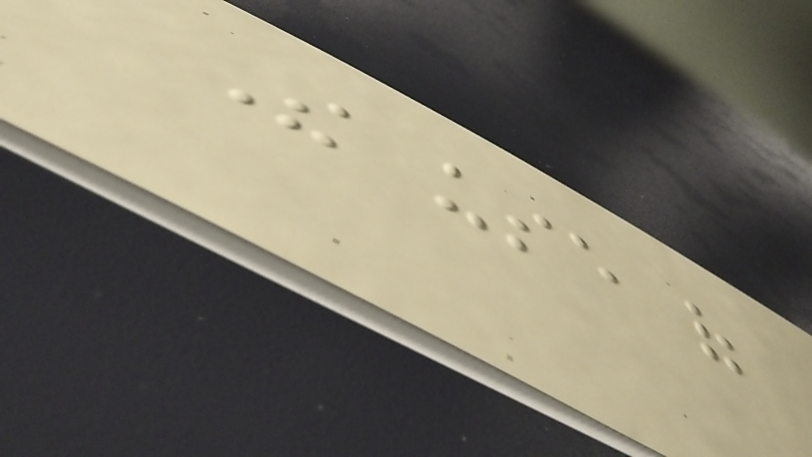The use of
